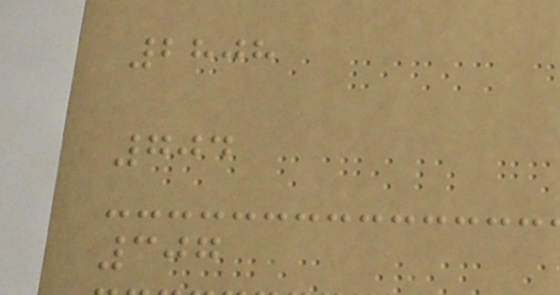2808
704
307
